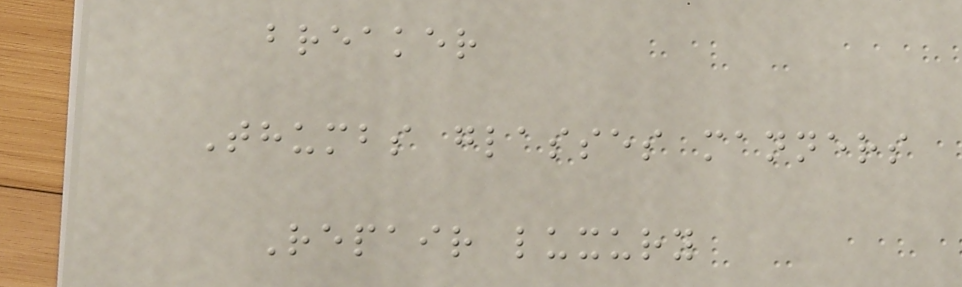breaker
Thumbs glasses manners
Repair luxury
